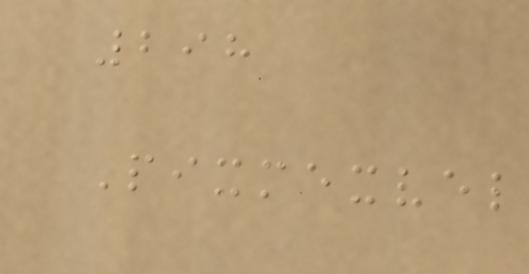298
Pixmexvel
